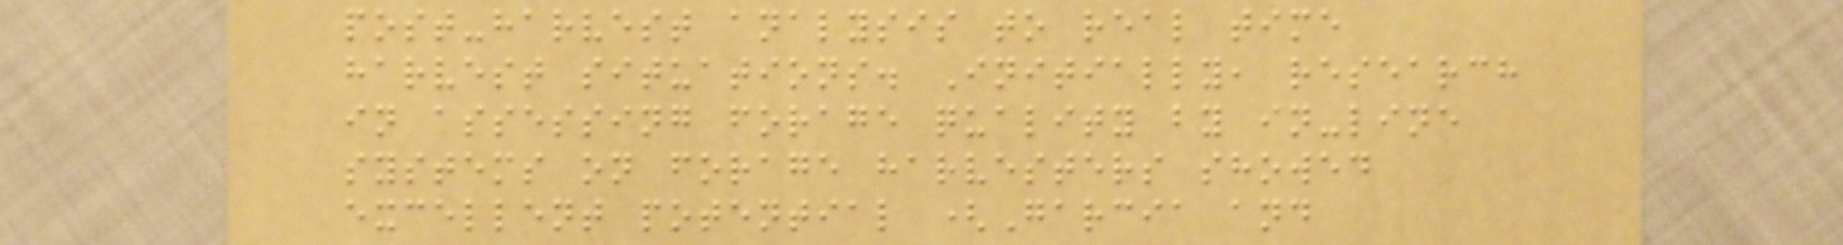post-harvest analysis to real time
harvest situations. Initially, research
in assessing forage quality by in-line
systems on forage harvesters showed
excellent potential (Garcia and
